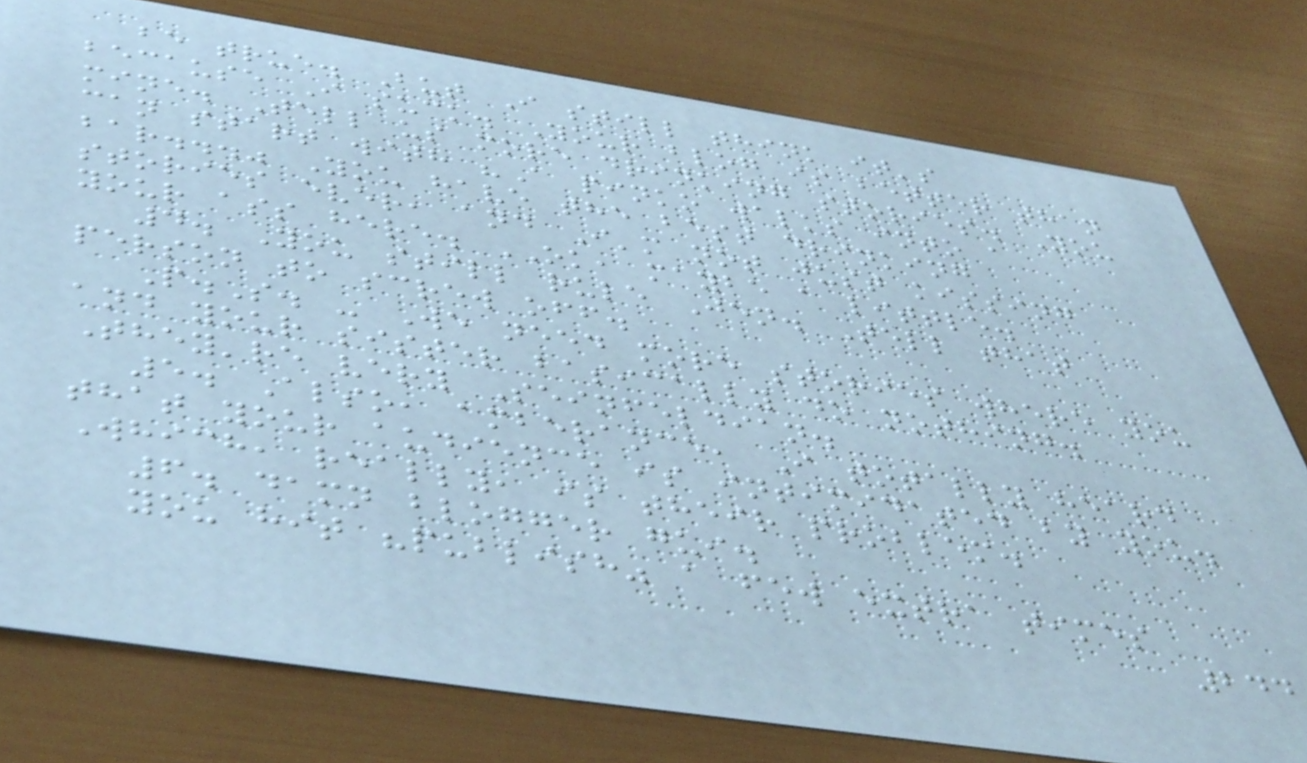be true. But I still think it's
because I suck. Your blog is better than
mine. Tell us more drinking stories. You
can start with "A pinko walks into a
bar..." You have the best drinking
stories ever, and I'm not just kissing
your ass here. OK, maybe a little.
4. You still rule Jen. Tell that
person to screw off.
P.S. - We need more stories where you
and your sister basically do nothing.
They're very Seinfeldian.
5. Also, amberance, I totally heard
that your audience is intimidated by you.
Which, really, is their problem.
6. damn blogger gui.
you hit "publish" a few extra times
244
